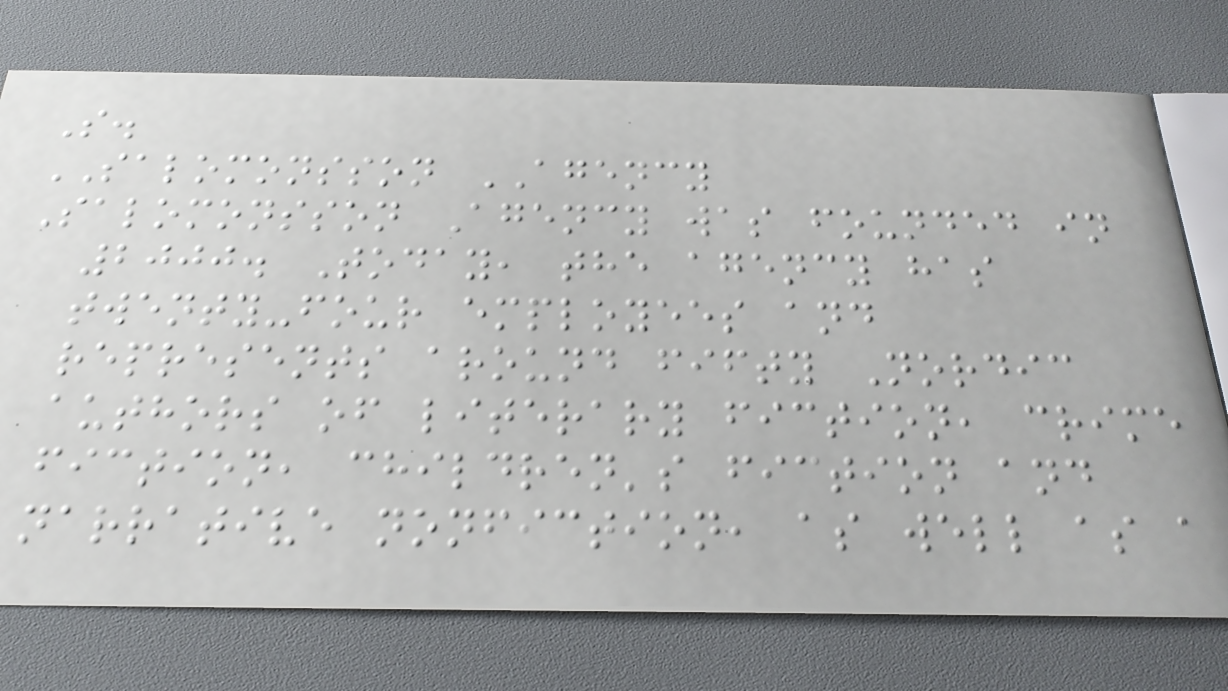S.
SALOMONSSON AGENCY
Salomonsson Agency was founded in
2000. Today, the agency has
twenty-four employees and
represents around fifty Nordic
authors of literary fiction, crime
fiction, children's fiction and
narrative nonfiction, as well as a
